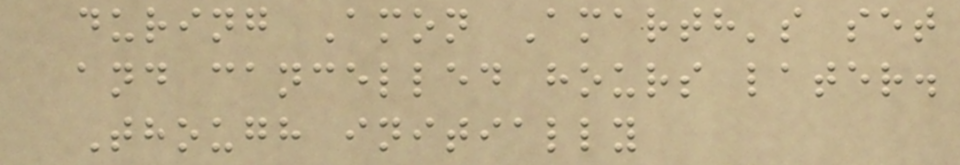during Amon Amarth's set
and cancelled hours later.
Though initially
